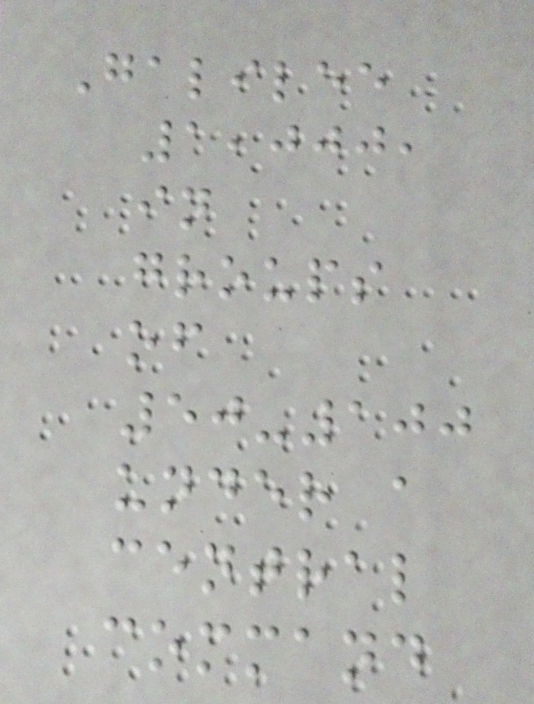Galilee
1,000,
in
groups
of
50-100
under a
central
command
